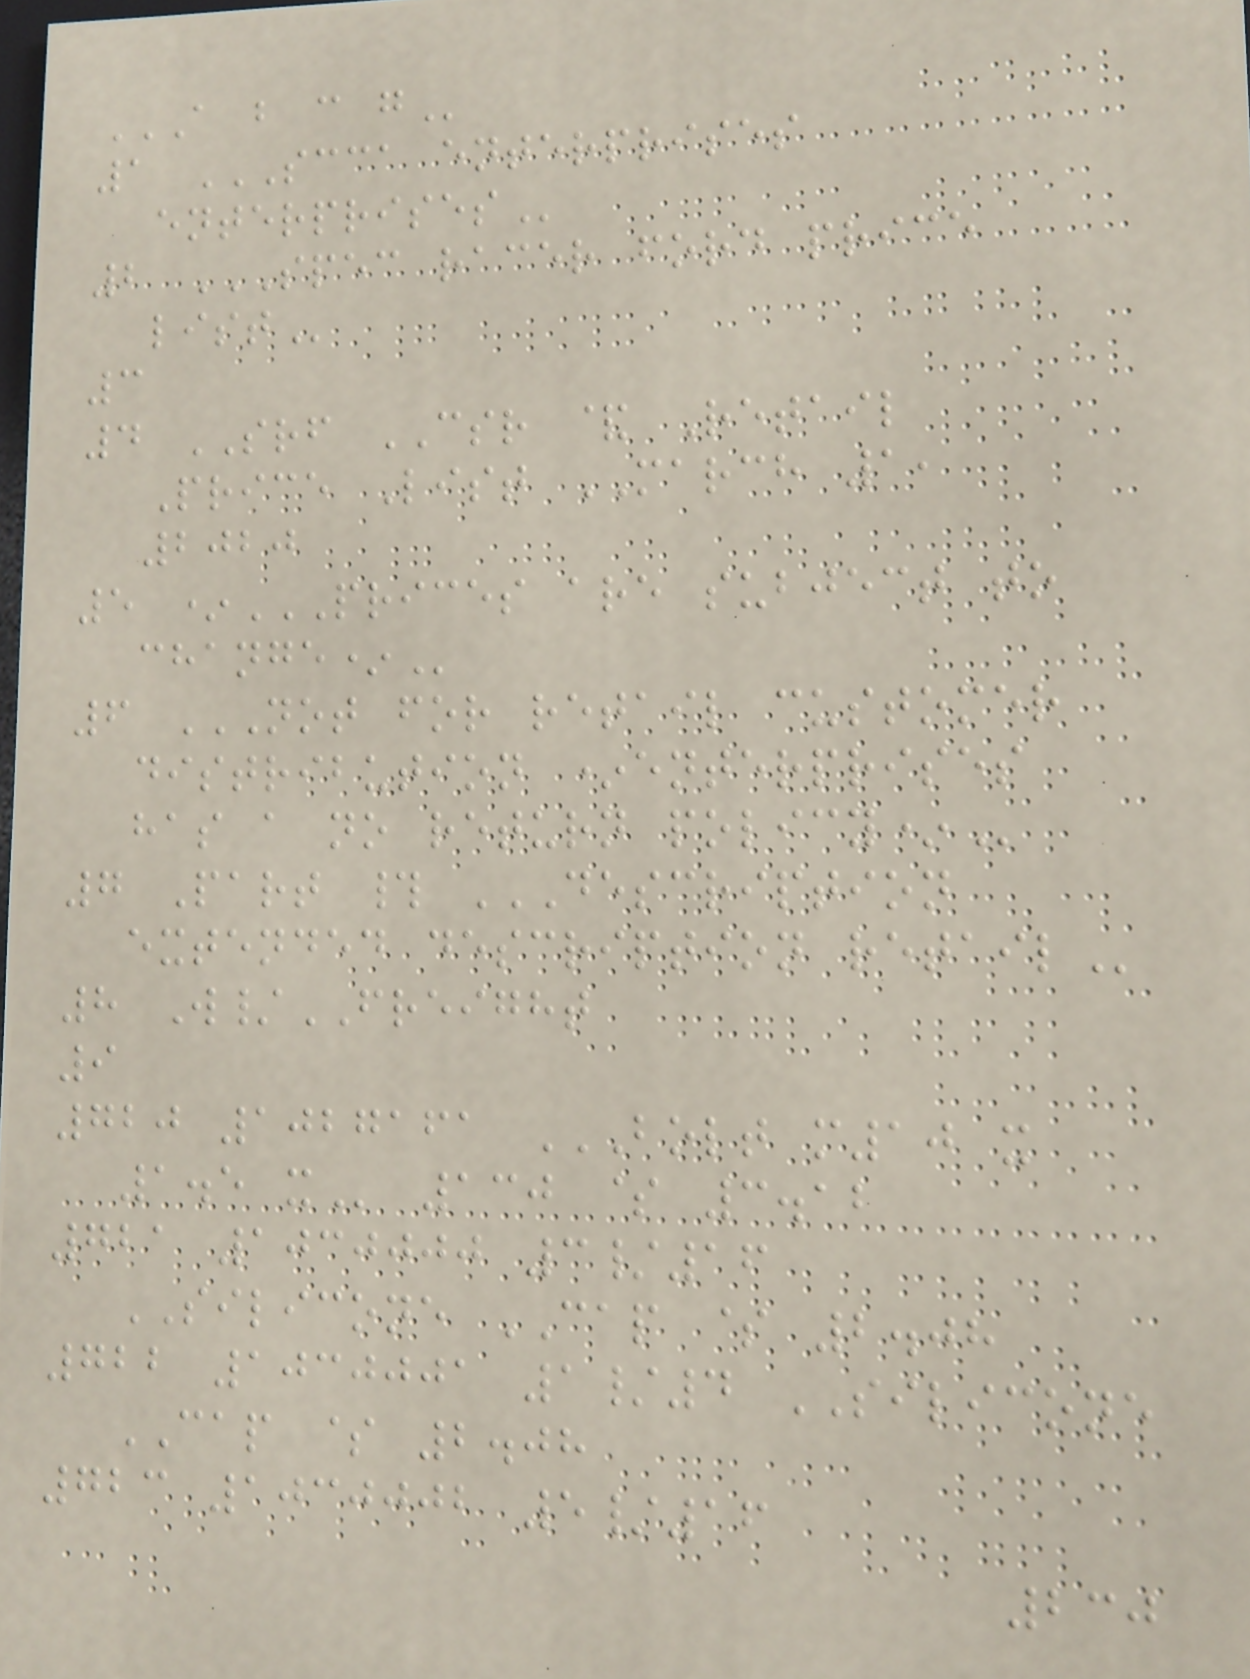A B C G
1 SCCA ENTERPRISES
ENTERPRISES
2 SPEC RACER FORD PRICE
LIST
3
4 SRF CSR & Retail
Price List MARCH 1,
2020
5 *PRICES ARE SUBJECT TO
CHANGE*
6 NOT FOR RETAIL CUSTOMER
DISTRIBUTION *ENTERPRISES
HAS A NO RETURN POLICY*
7 Part # DESCRIPTION
EXTENDED DESCRIPTION RETAIL
8 W/FREIGHT
9
720 1027161 BOLT M10 X
1.5 X 130 $ 3.12
721 1030000 3/16
SILICONE CAP $ 2.08
722 1030001 1/4 SILICONE
CAP $ 2.08
723 1030002 5/16
230
